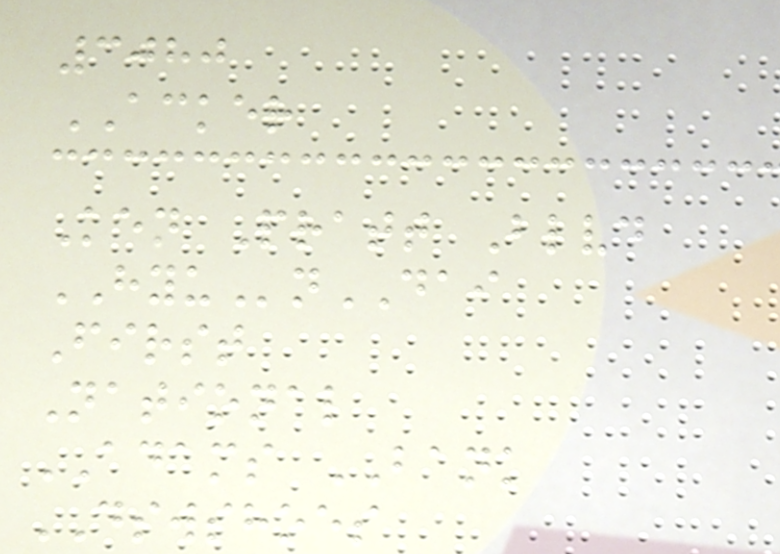3080
ACKER
Ken Pratt Blvd
HYUnDAI
First
National
ADAMS BANK
DSWSHOES
